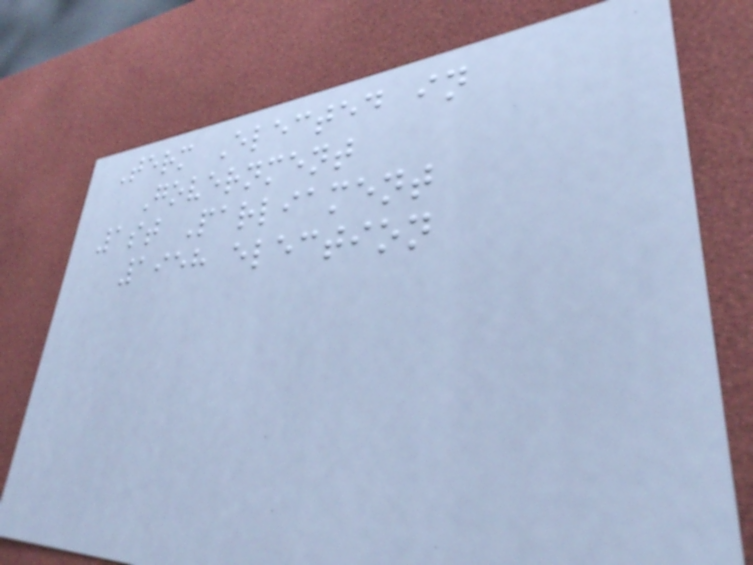Term Elected in
Government
1st Parliament
1958 election
